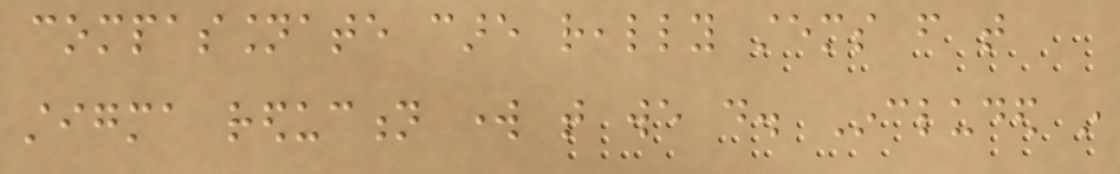compassionate care really stems from that
stigma reduction work that we do. Included in
